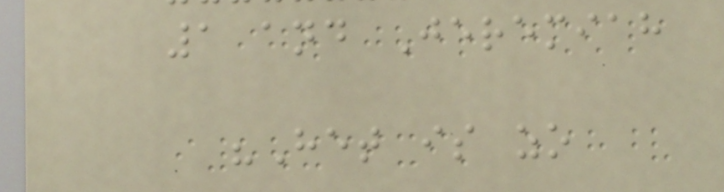1 and Jeremiah
"Het is zo
